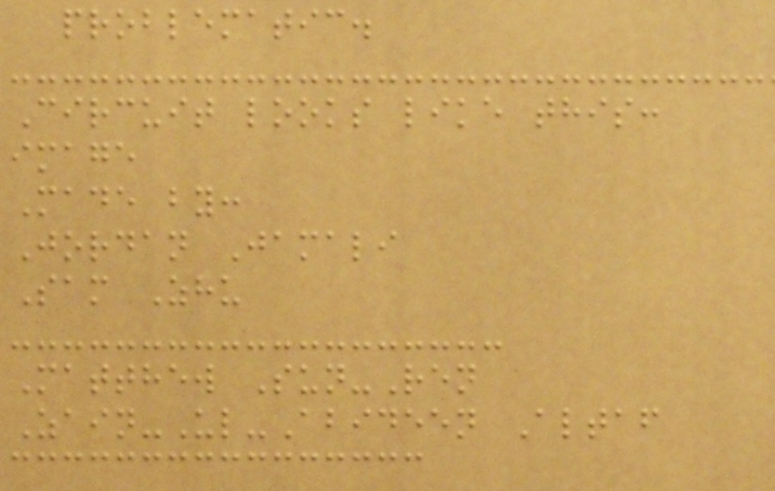problematic.
Circuit looks like this:
image
Made by:
Jordan Jamali
Sam Zhu
Matthew Sun-Ren
Zain-Ul-Abideen Altaf
